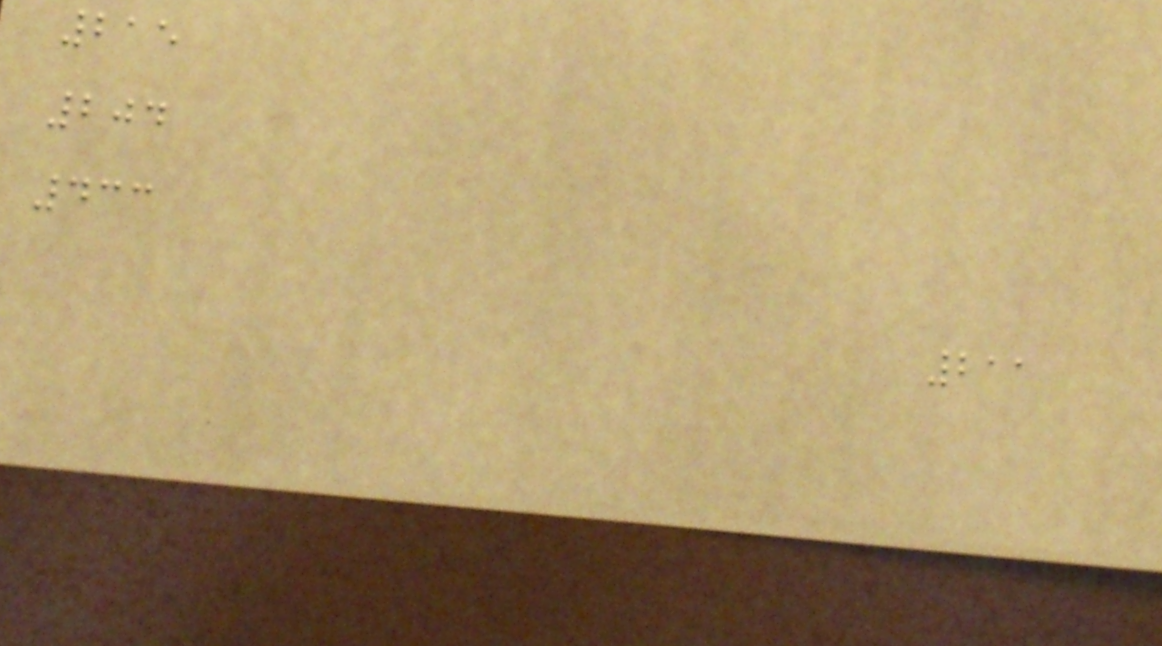215
204
433
211
